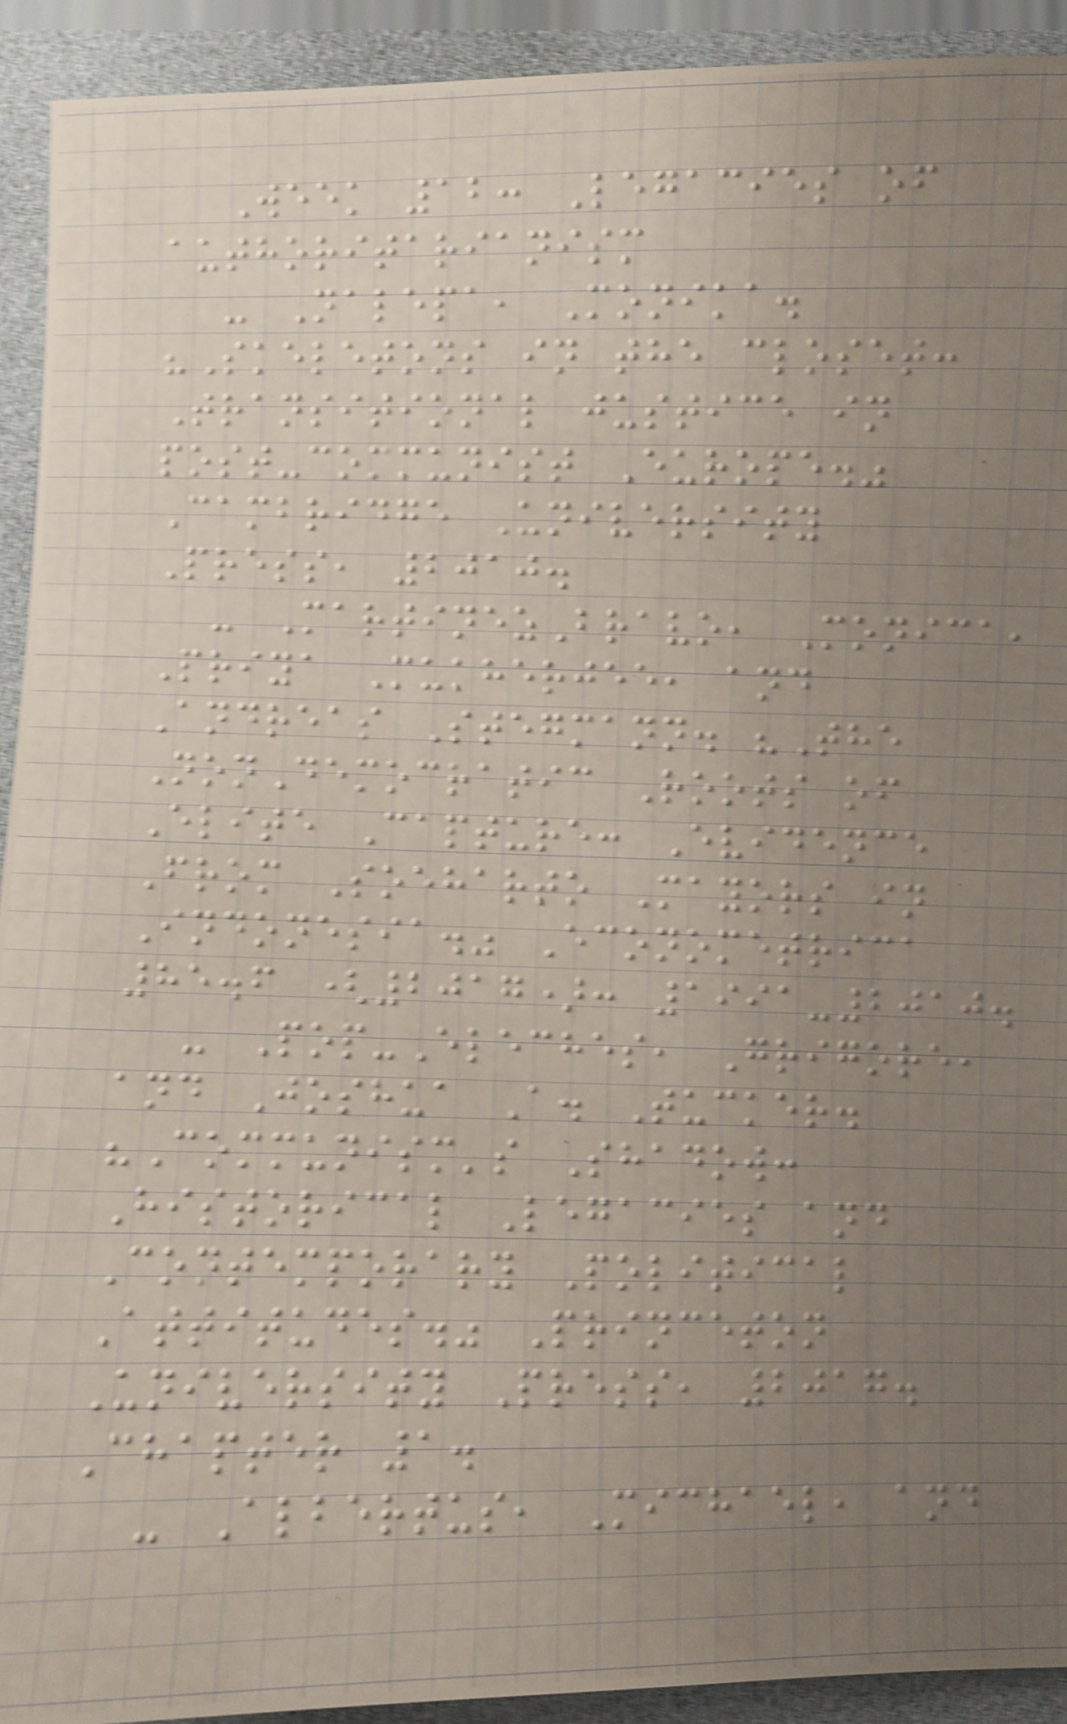Week 12: Legacies of
authoritarianism
- Nalepa, Monika.
"Skeletons in the closet:
Transitional justice in
post-communist Europe."
Cambridge University
Press, 2010.
- MartinezBravo, Monica,
Priya Mukherjee, and
Andreas Stegmann. "The
NonDemocratic Roots of
Elite Capture: Evidence
From Soeharto Mayors in
Indonesia." Econometrica
85.6 (2017): 1991-2010.
- Pop-Eleches, Grigore,
and Joshua A. Tucker.
"Communism's Shadow:
Historical Legacies and
Contemporary Political
Attitudes." Princeton
University Press, 2017.
Chapter 1.
- Albertus, Michael, and
